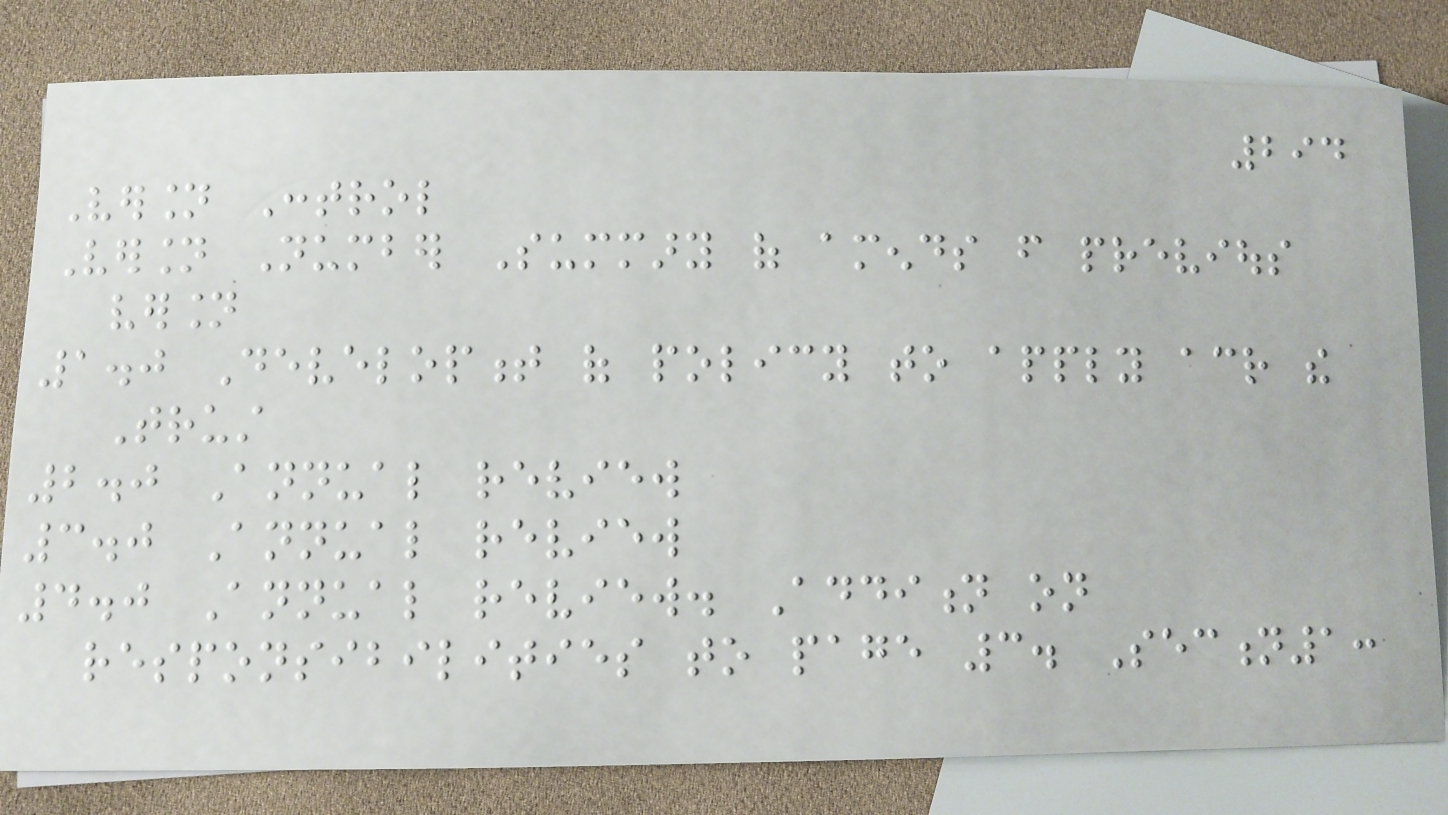294
Version Control
Version Number Summary of amends from previous
version
1.0 Development of policy to apply across the
Trust
2.0 Annual review
3.0 Annual review
4.0 Annual review. Addition on
responsibilities to page 3. Section1:
